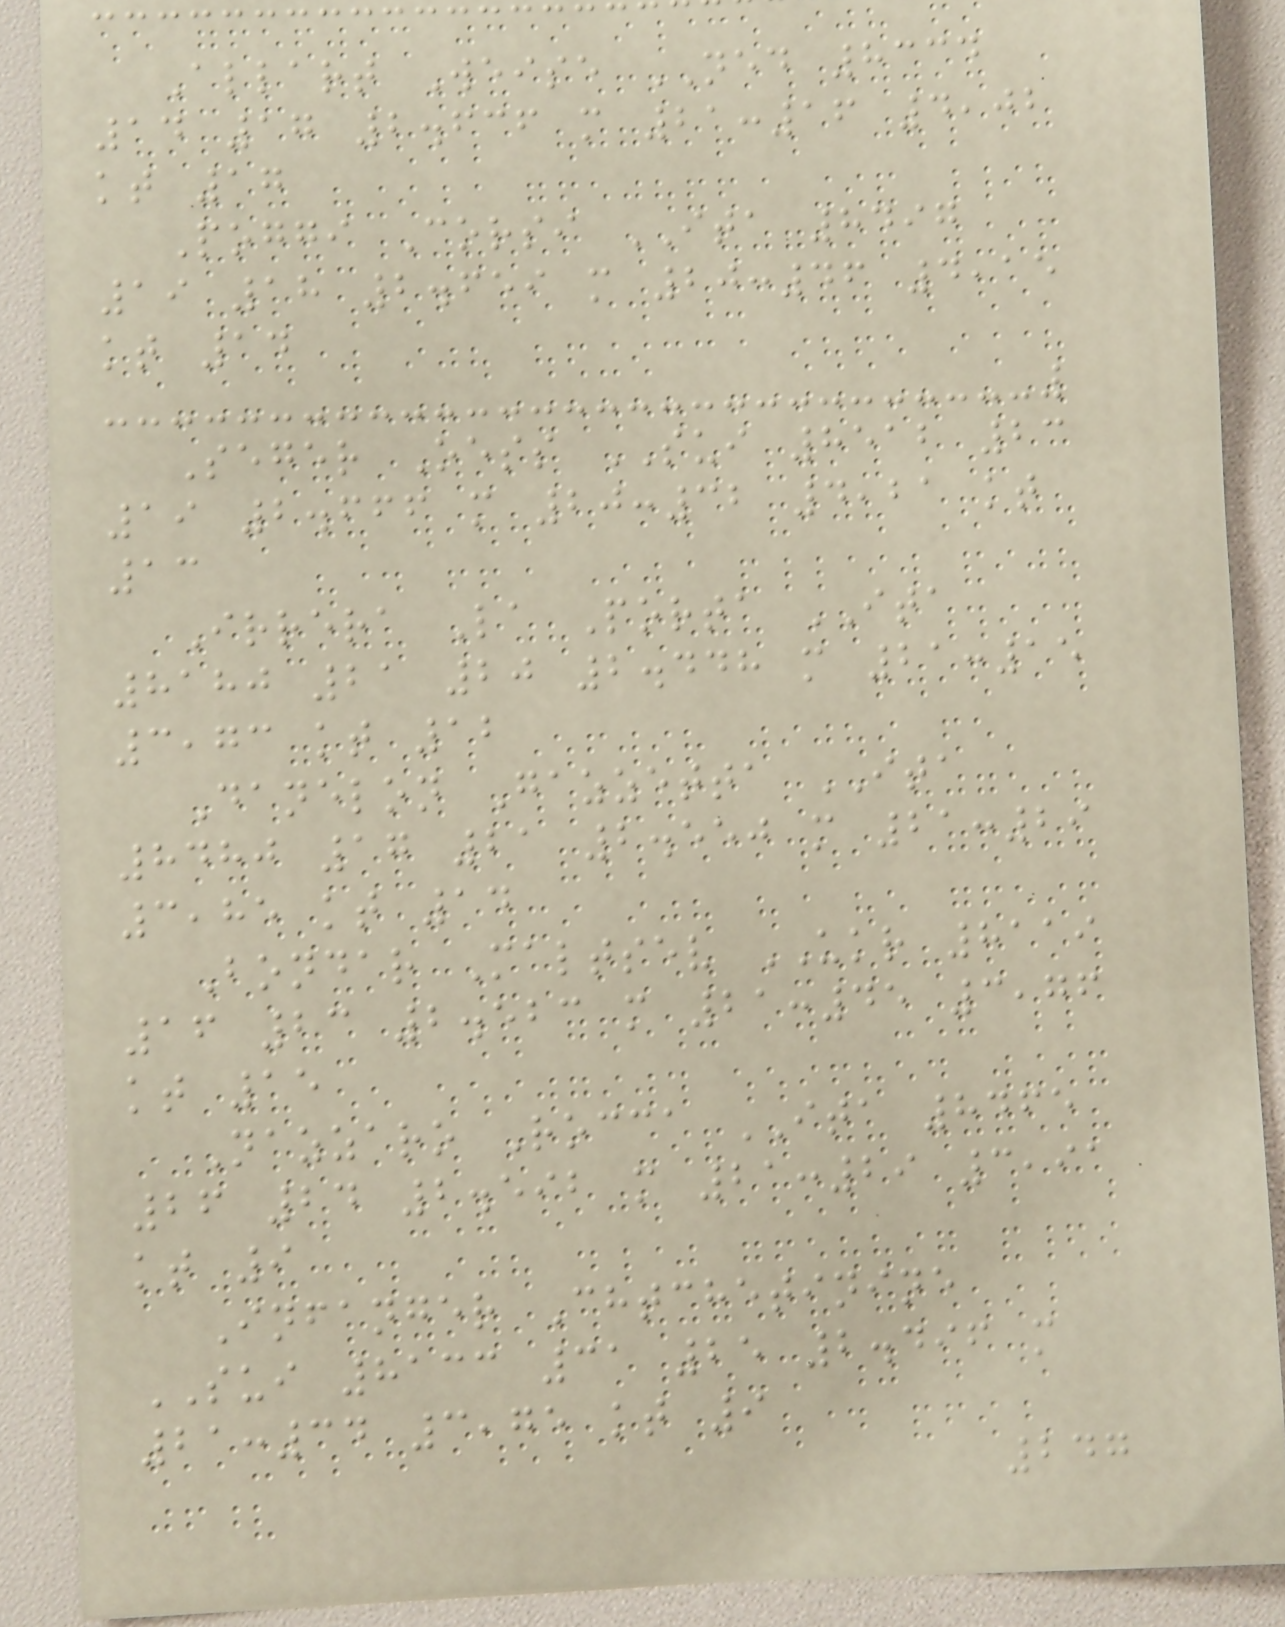Allart Weise NED 8334
14 17 2.636 m 21:16 4,02
kt 17
Poggi Corsi ITA 8497
19 18 2.659 m 20:46 4,15
kt 14
Seger Oess SUI 8512 23
19 2.666 m 20:32 4,21 kt
13
Irrera La Porta ITA
8180 21 20 2.448 m 21:15
3,73 kt 12
Danelon Gazzetta ITA
8480 17 21 2.550 m 21:29
3,85 kt 14
Bondar Maltsev UKR 8119
16 23 2.523 m 21:45 3,76
kt 15
Nazzaro Rocca ITA 8465
26 24 2.592 m 21:29 3,91
kt 9
Infanger Chtchetinine
SUI 8133 31 25 2.496 m
21:34 3,75 kt 9
247
